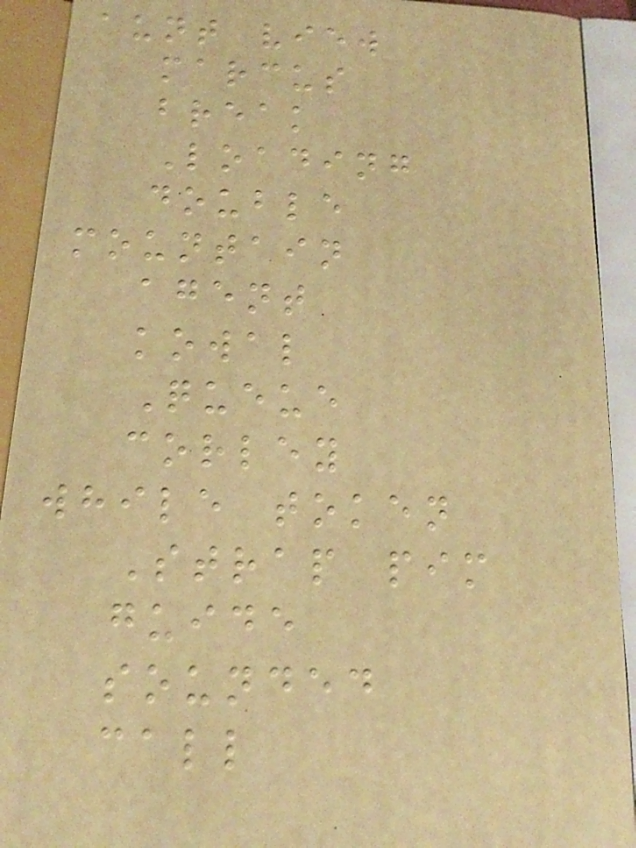aunt view
marcus
break
Loading
double
mountain
agent
kowal
Queue
corley
while token
Strap pim
guide
sounded
call
